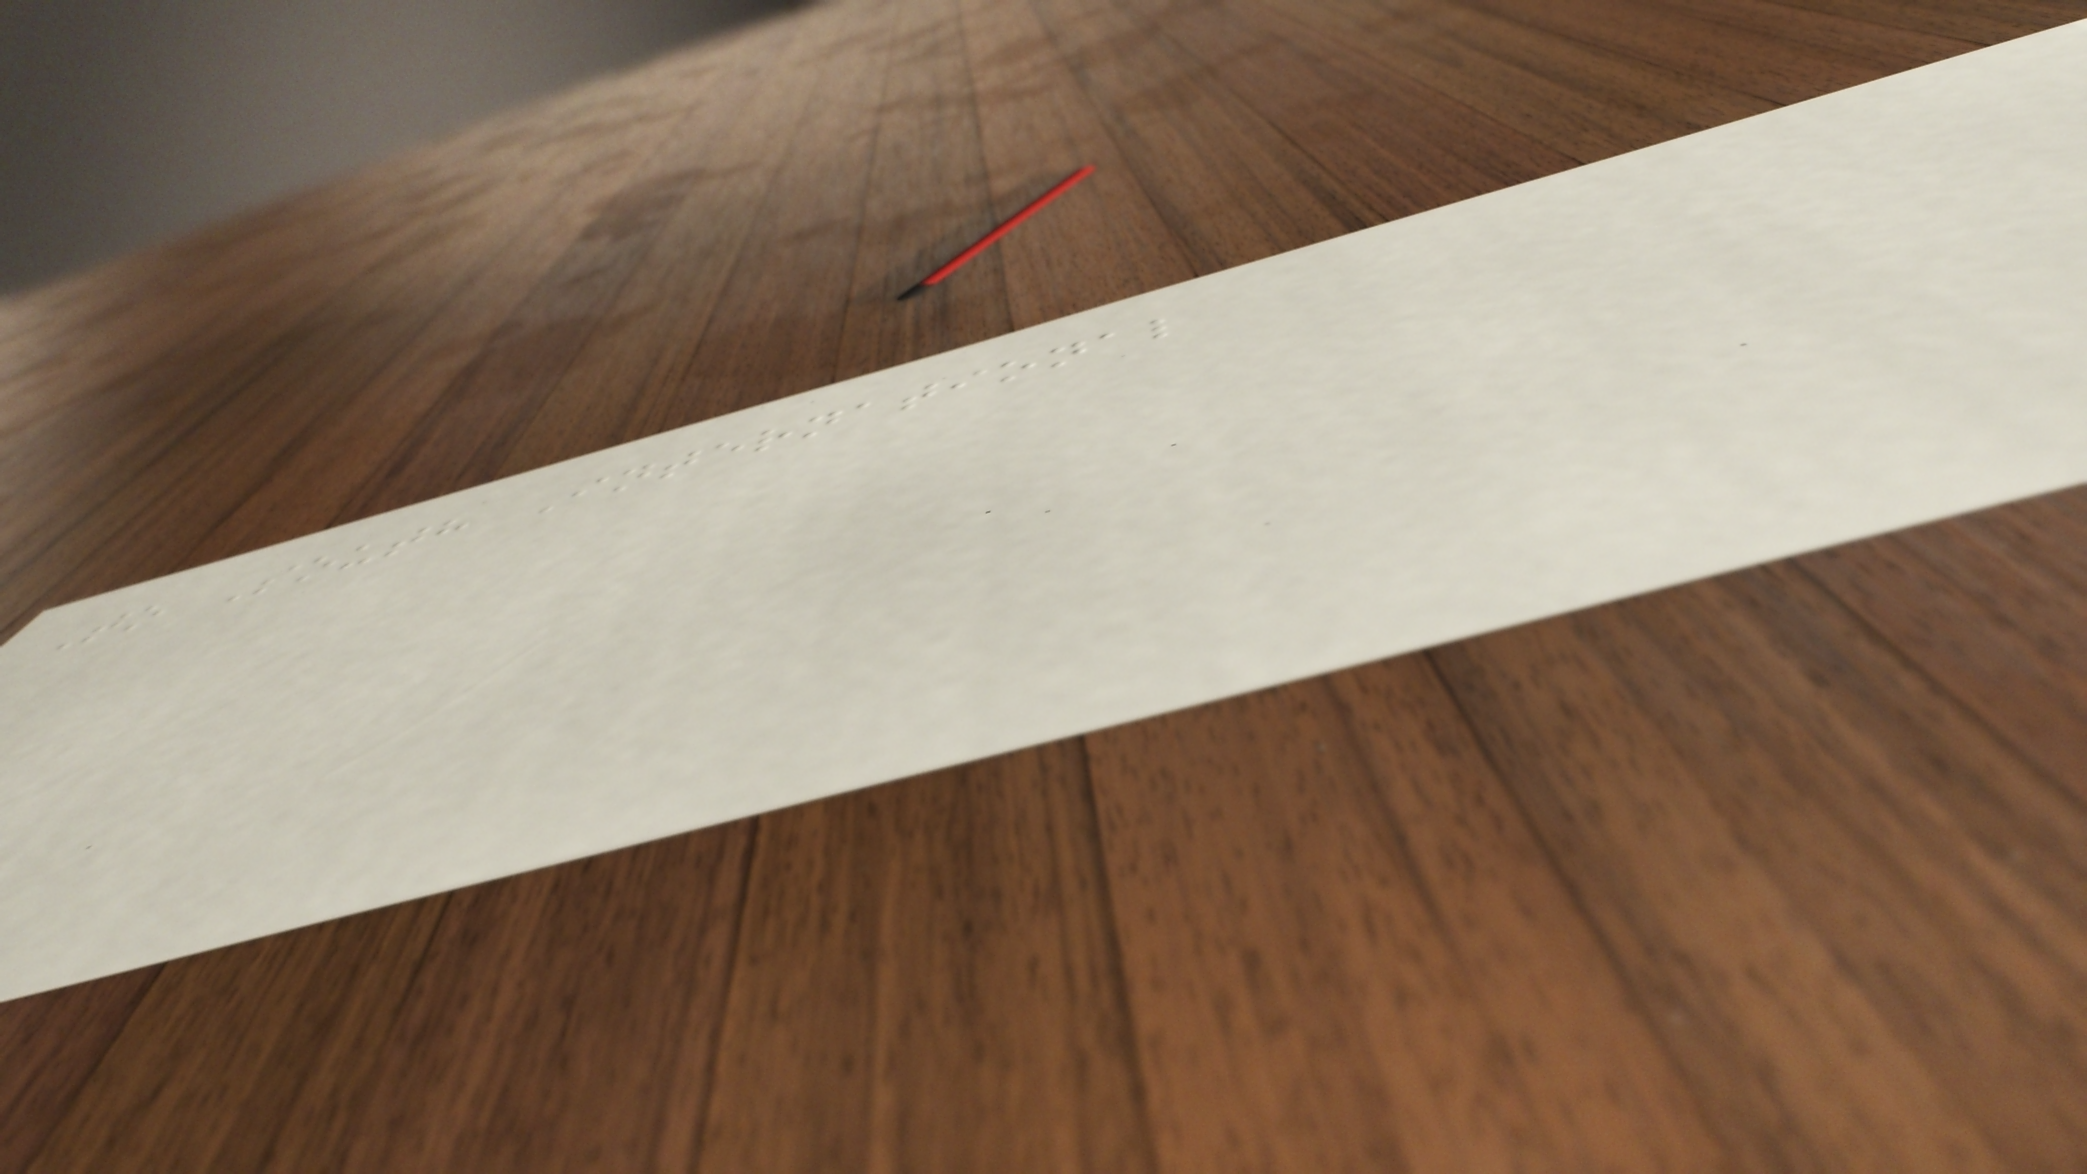To South International
